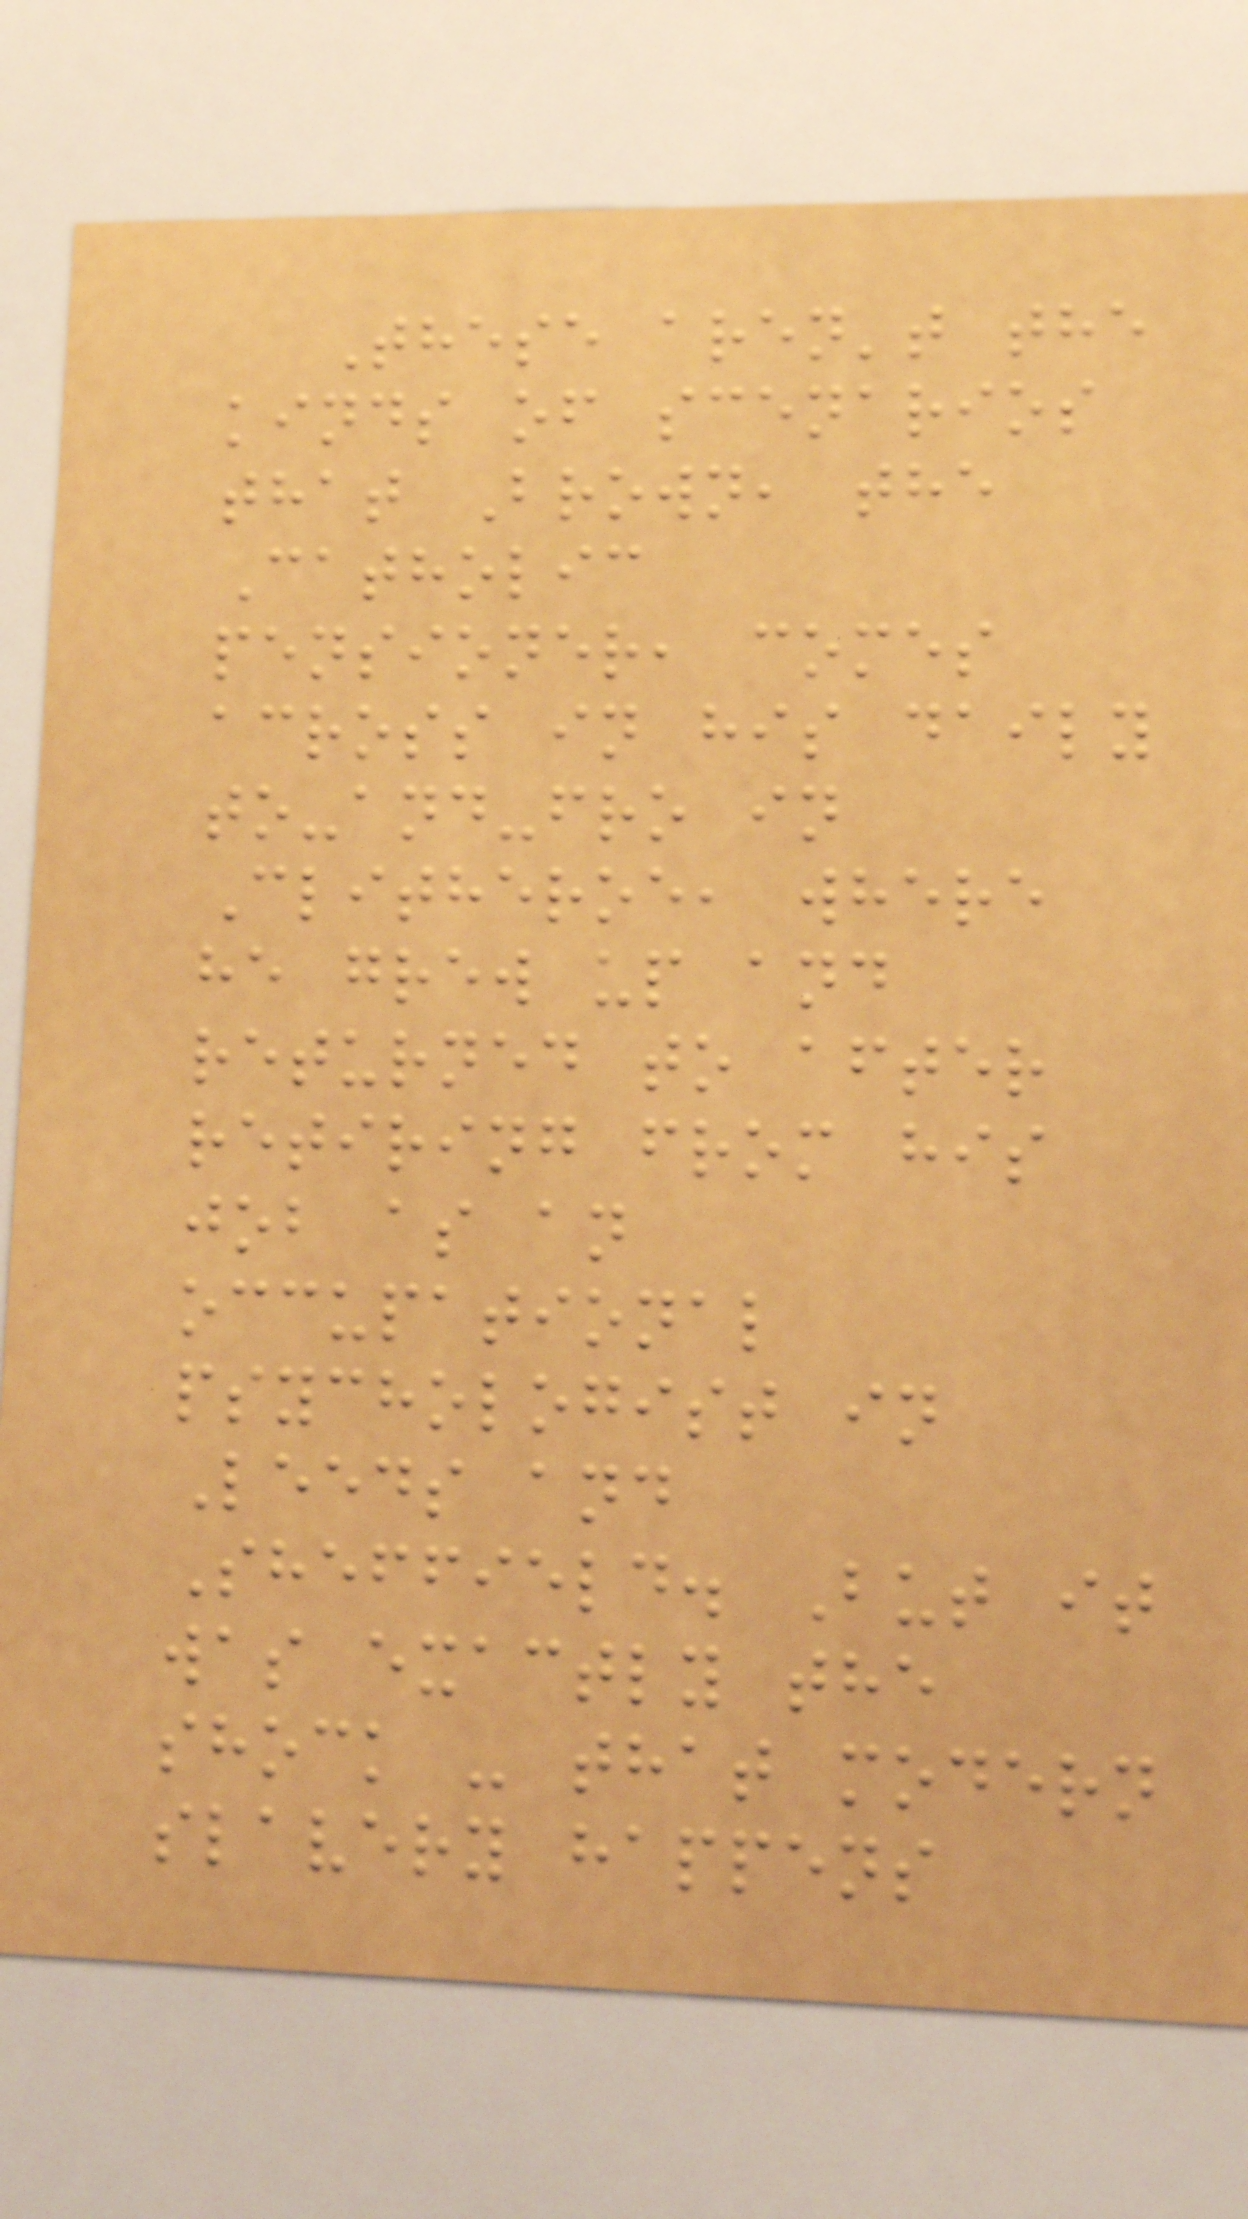These aren't the
kinds of scenarios
that Brown, the
Catholic
pensioner, comes
across in his daily
to-and-fro in
Clitheroe, where
he grew up and
returned to after
retiring from his
job as an
occupational
psychologist in
Leeds and
Sheffield. But it
was exactly the
shock - that modern
slavery happens
